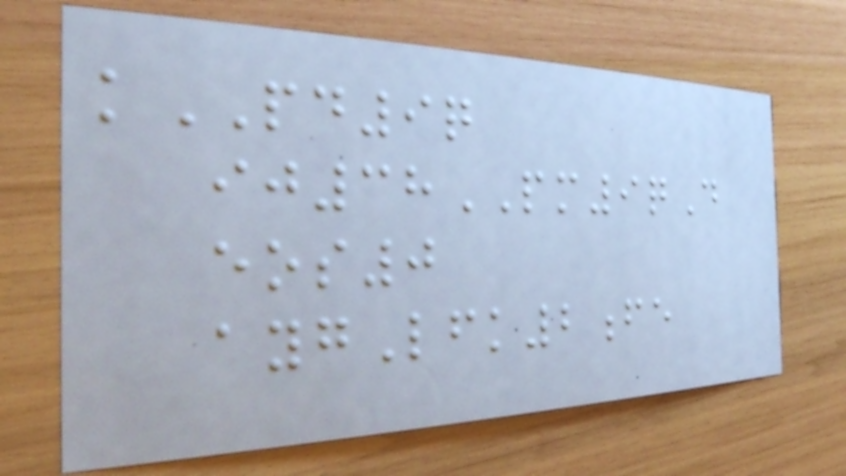kPD9q
ij38PM9qD
eos0
aygLfk2fe
